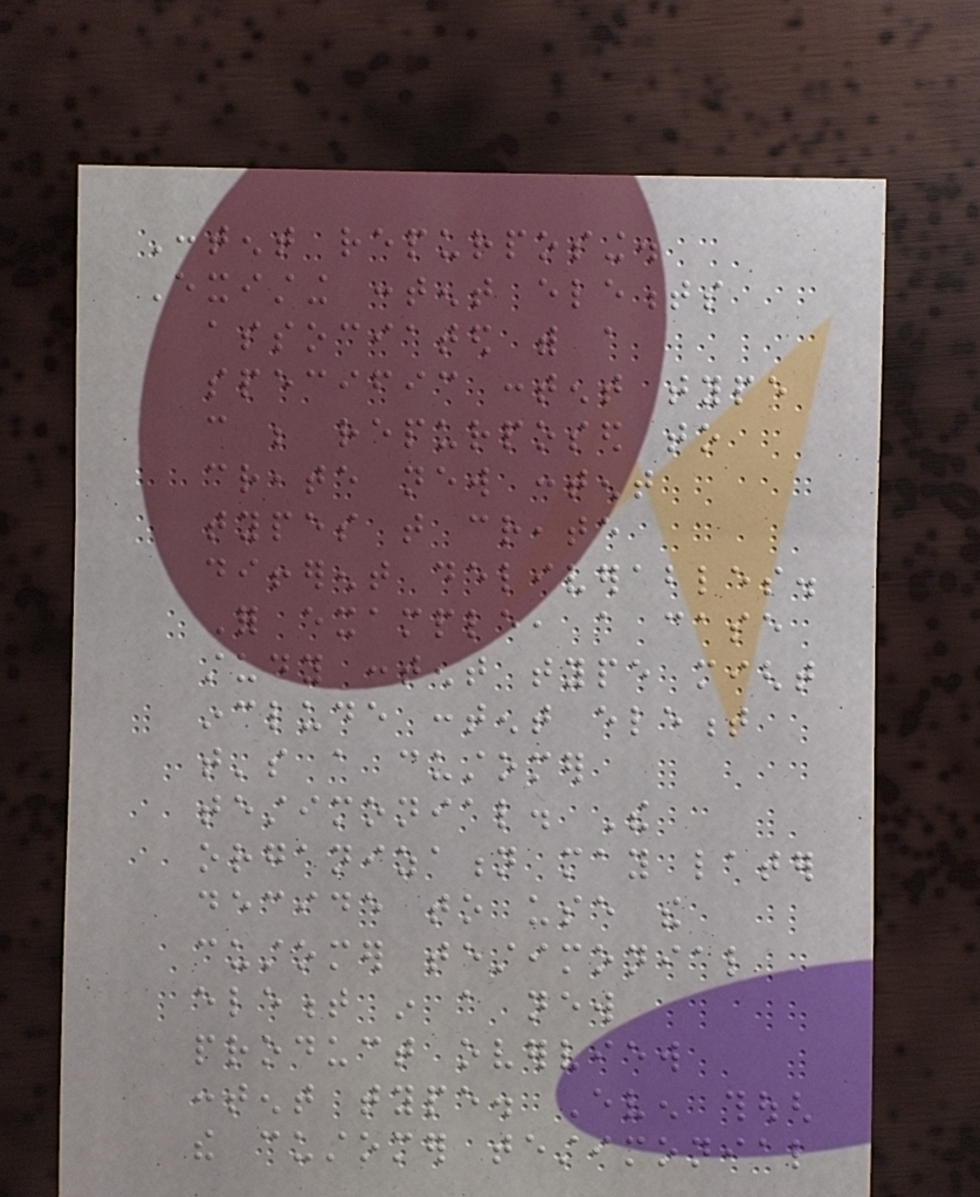Content repurposing.
Existing content elements
associated with a
specific content type
can be repurposed to
create new content
types that create
different deliverables.
For example, a case
study content type might
include content element
that's a customer
testimonial. The
organization may later
decide to use the
customer testimonial
element in a new
product overview
content type. Even though
the customer testimonial
